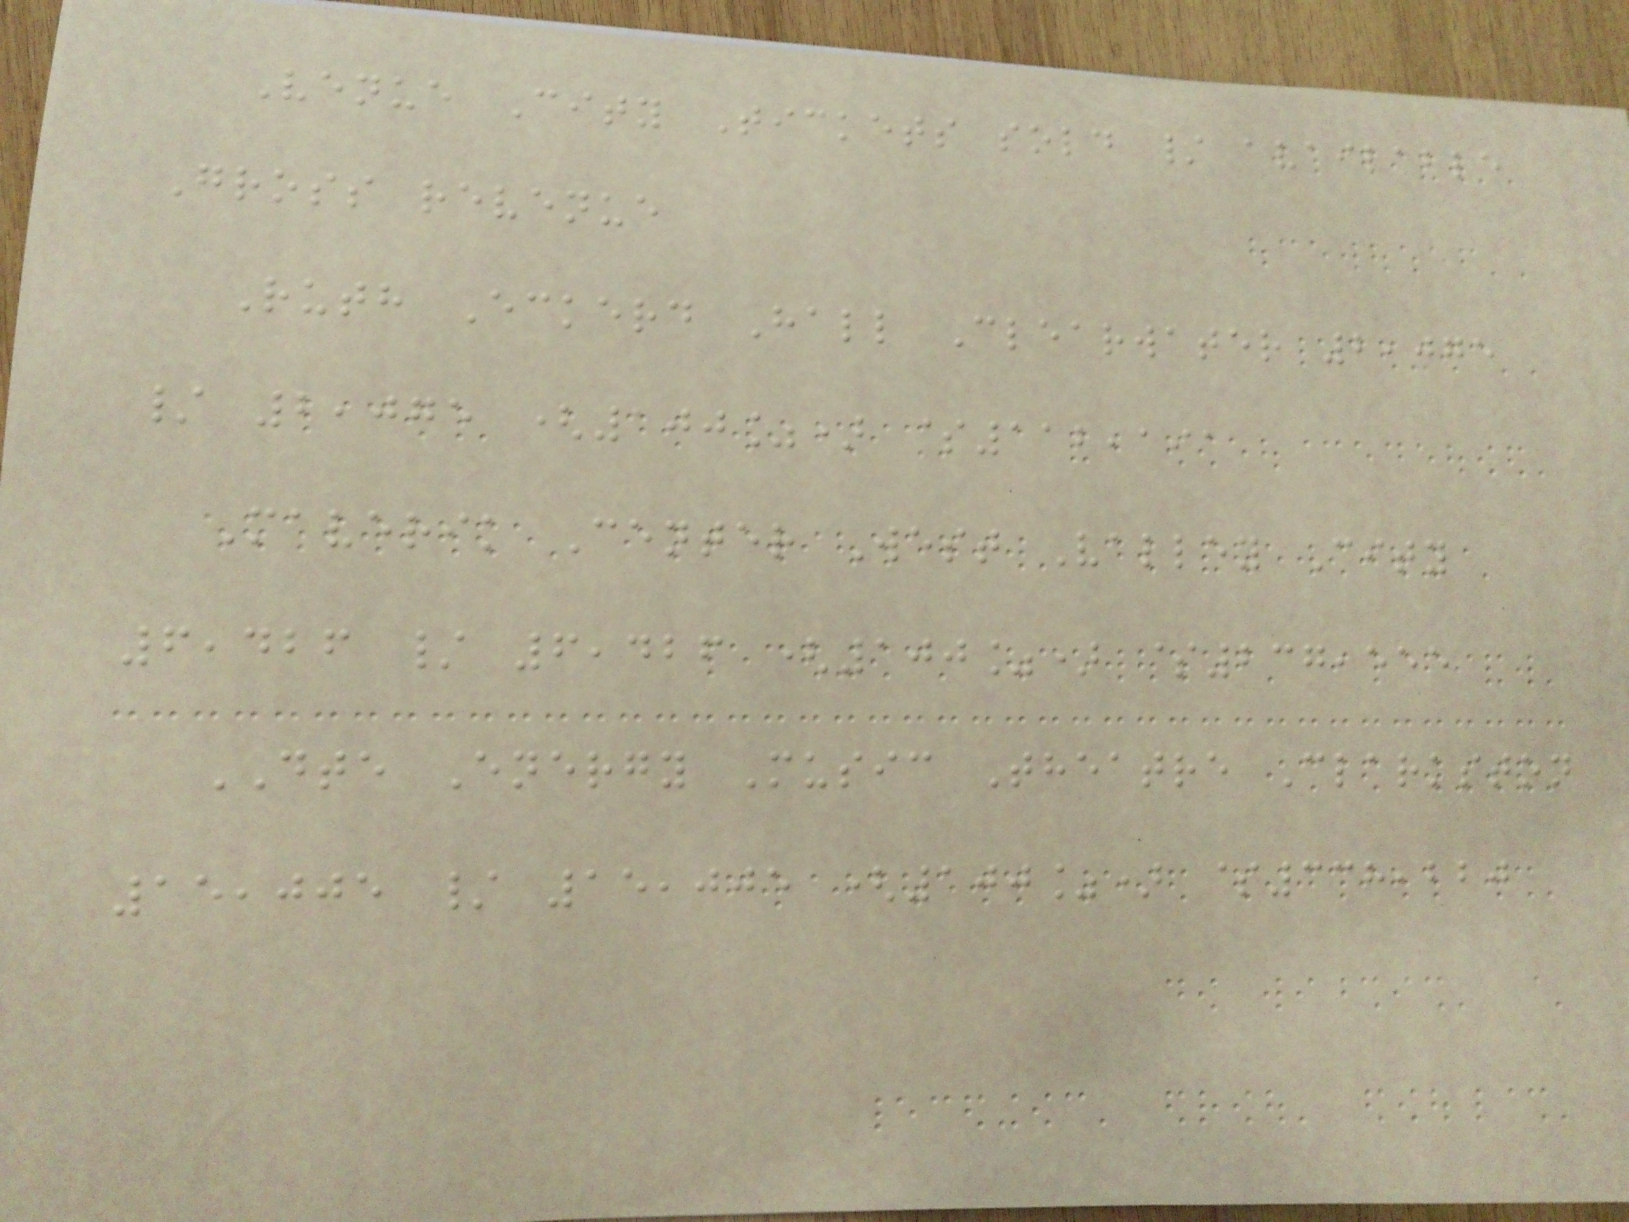Venue City Tickets sold / available
Gross revenue
Ruth Eckerd Hall Clearwater 2,075
/ 2,075 (100%) $112,191
Maverik Center West Valley City
6,426 / 6,426 (100%) $237,555
DTE Energy Music Theatre Clarkston
15,005 / 15,005 (100%) $338,220
